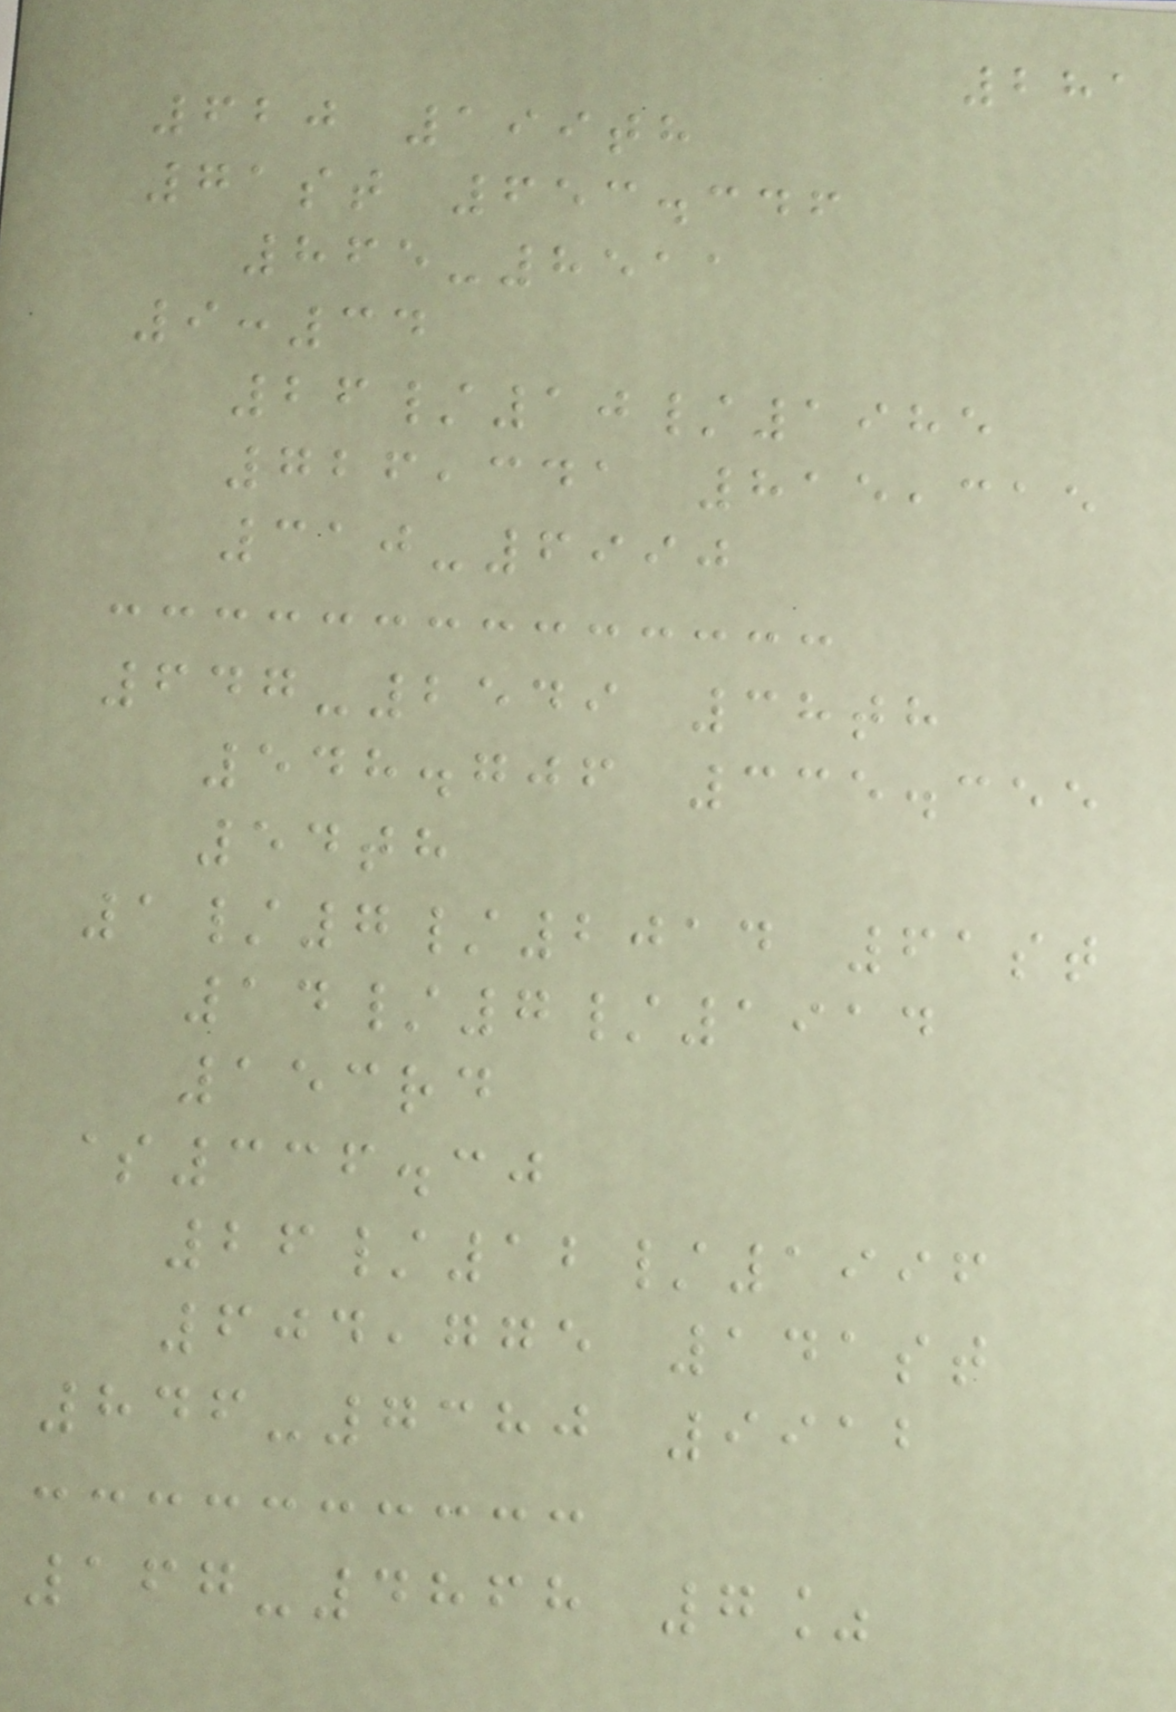281
620 199th
71st 653.346
865-8511
9:34
26/10/1985
726,341 815,315
310-6990
647-2549 38th
548.706 335.355
54th
1/7/2014 61st
14/7/1914
153rd
$336.30
26/12/1996
604,775 141st
846-7380 9912
167-4868 7%
